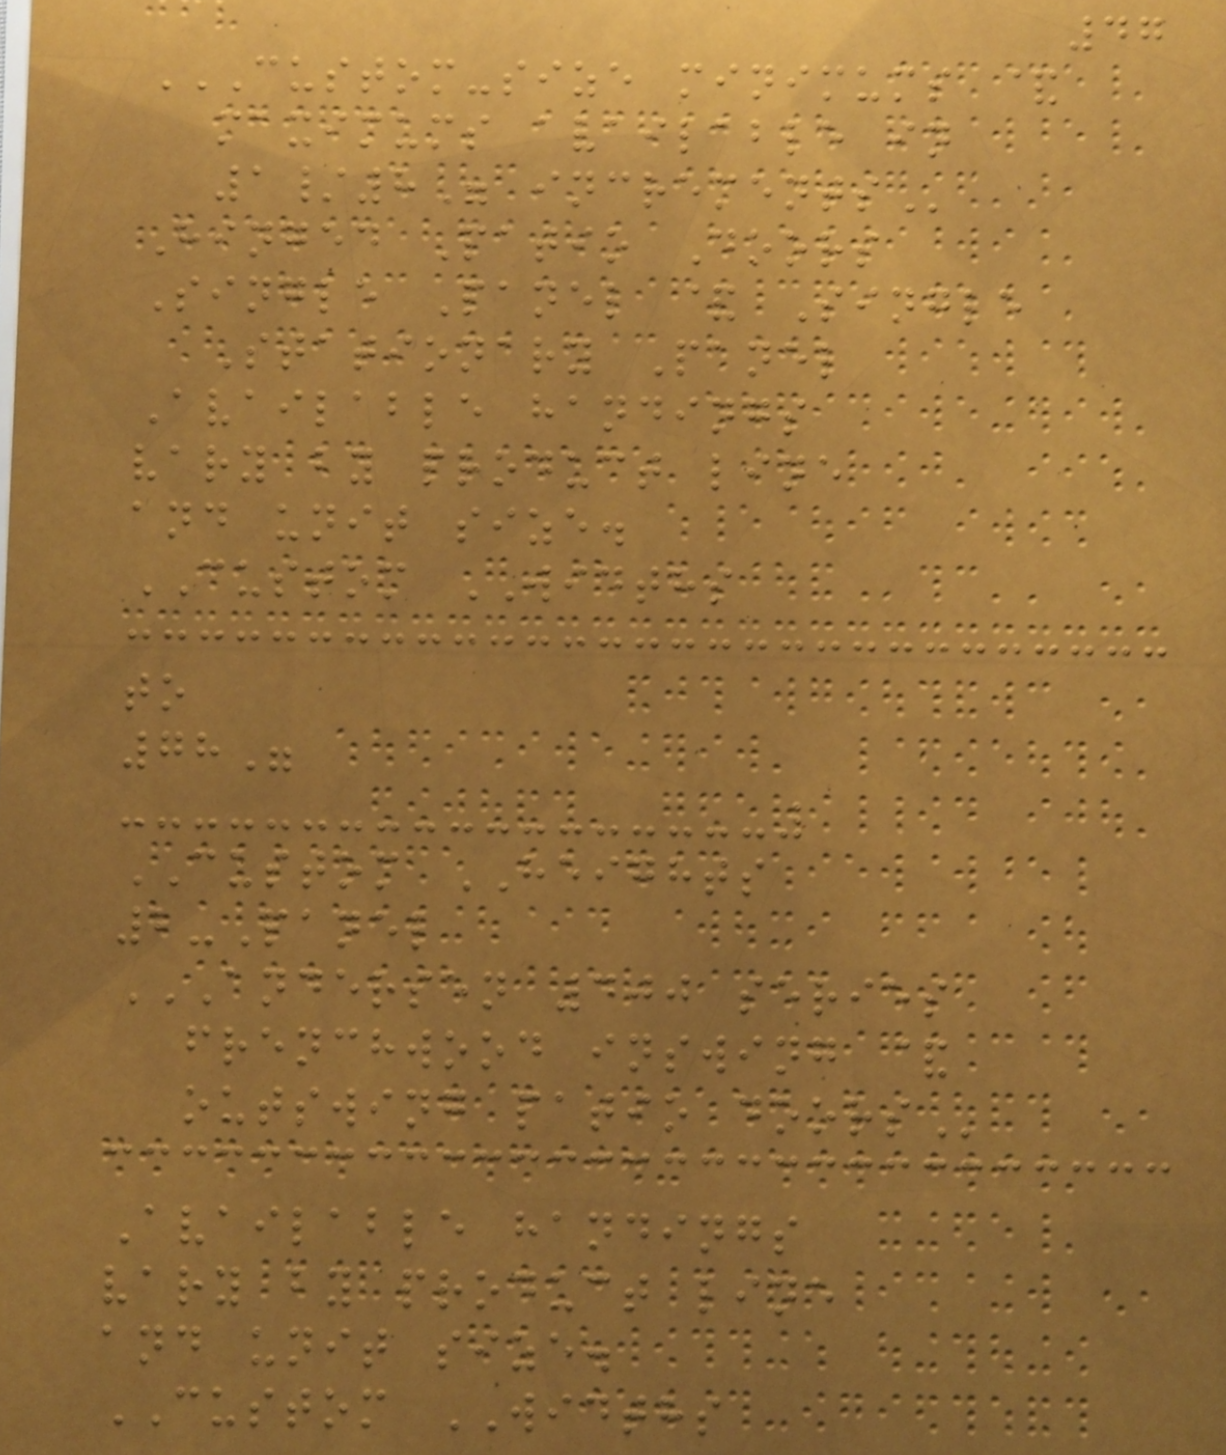47
CUSTOM-SIZE MINIMUMS &
MAXIMUMS AVAILABLE IN
1/8" INCREMENTS
Hinged Patio Doors
Single Panel & Single
Stationary Panel
Available handings
vary by product line
and unit size.
CUSTOM WIDTHS
to
78"
CUSTOM HEIGHTS
2-Panel
ANDERSEN 400 SERIES
FRENCHWOOD INSWING &
OUTSWING PATIO DOORS
Available handings
vary by product line
and unit size.
CUSTOM WIDTHS
